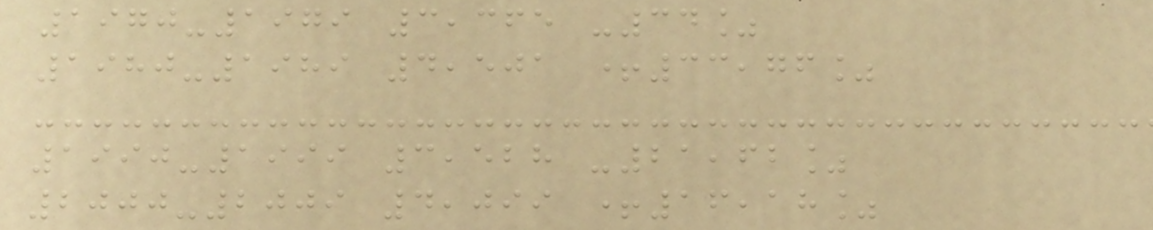1970-1979 3,365 -34%
1980-1989 4,501 +33,76%
1990-1999 3,528 -21,62%
2000-2009 4,099 +16,18%
